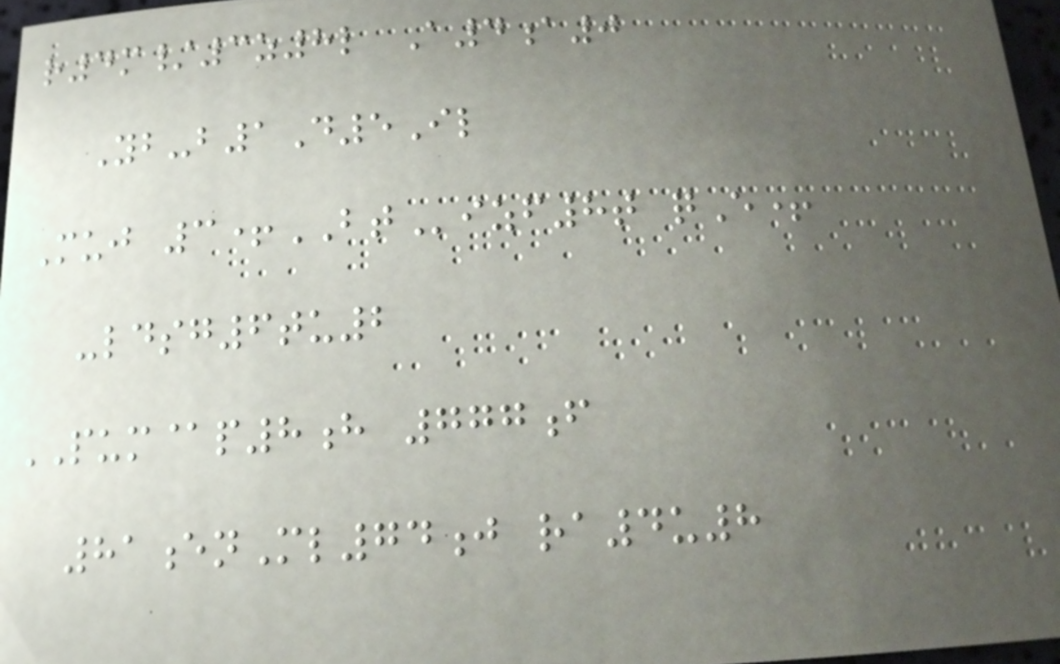r4m/3z8l A4a0
Yb-b1D5Il
Muj 3+BTizf8t qE+
-ldsg6tu2
PUM@p8h 777f
81enMl74j ra4u8
